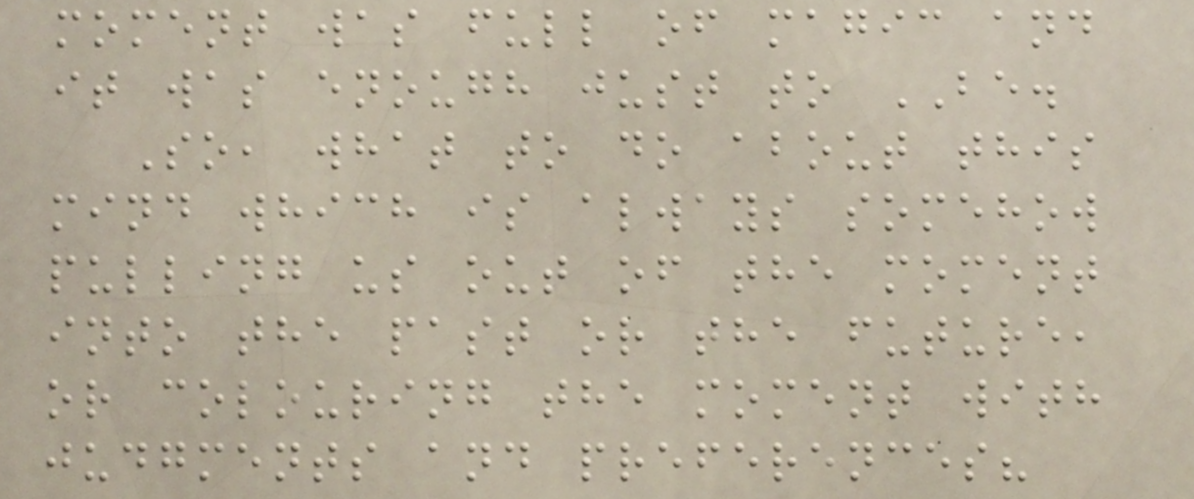moment was full of magic and
it was enough just to BE.
So, what to do about this
mind which is always somehow
pulling us out of the moment
into the past or the future,
or colouring the moment with
judgments and preferences?
